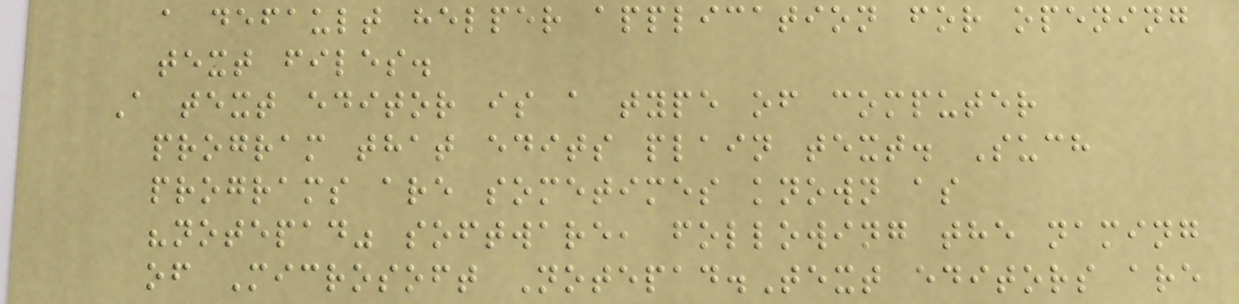a default helper application for opening
text files.
A text editor is a type of computer
program that edits plain text. Such
programs are sometimes known as
"notepad" software, following the naming
of Microsoft Notepad.Text editors are
